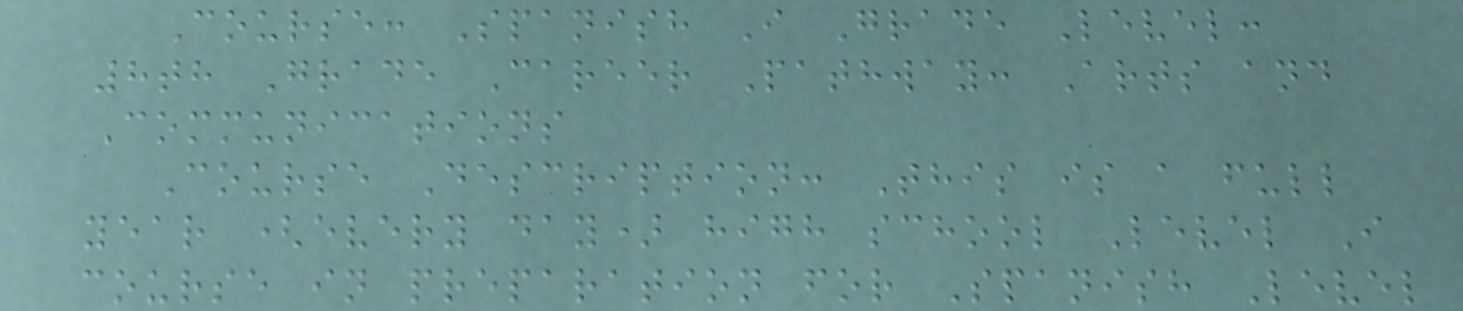Course: Spanish I Grade Level:
8th Grade Career Pathway: Arts and
Communications
Course Description: This is a full
year (every day) high school Level I
course in preparation for Spanish Level
